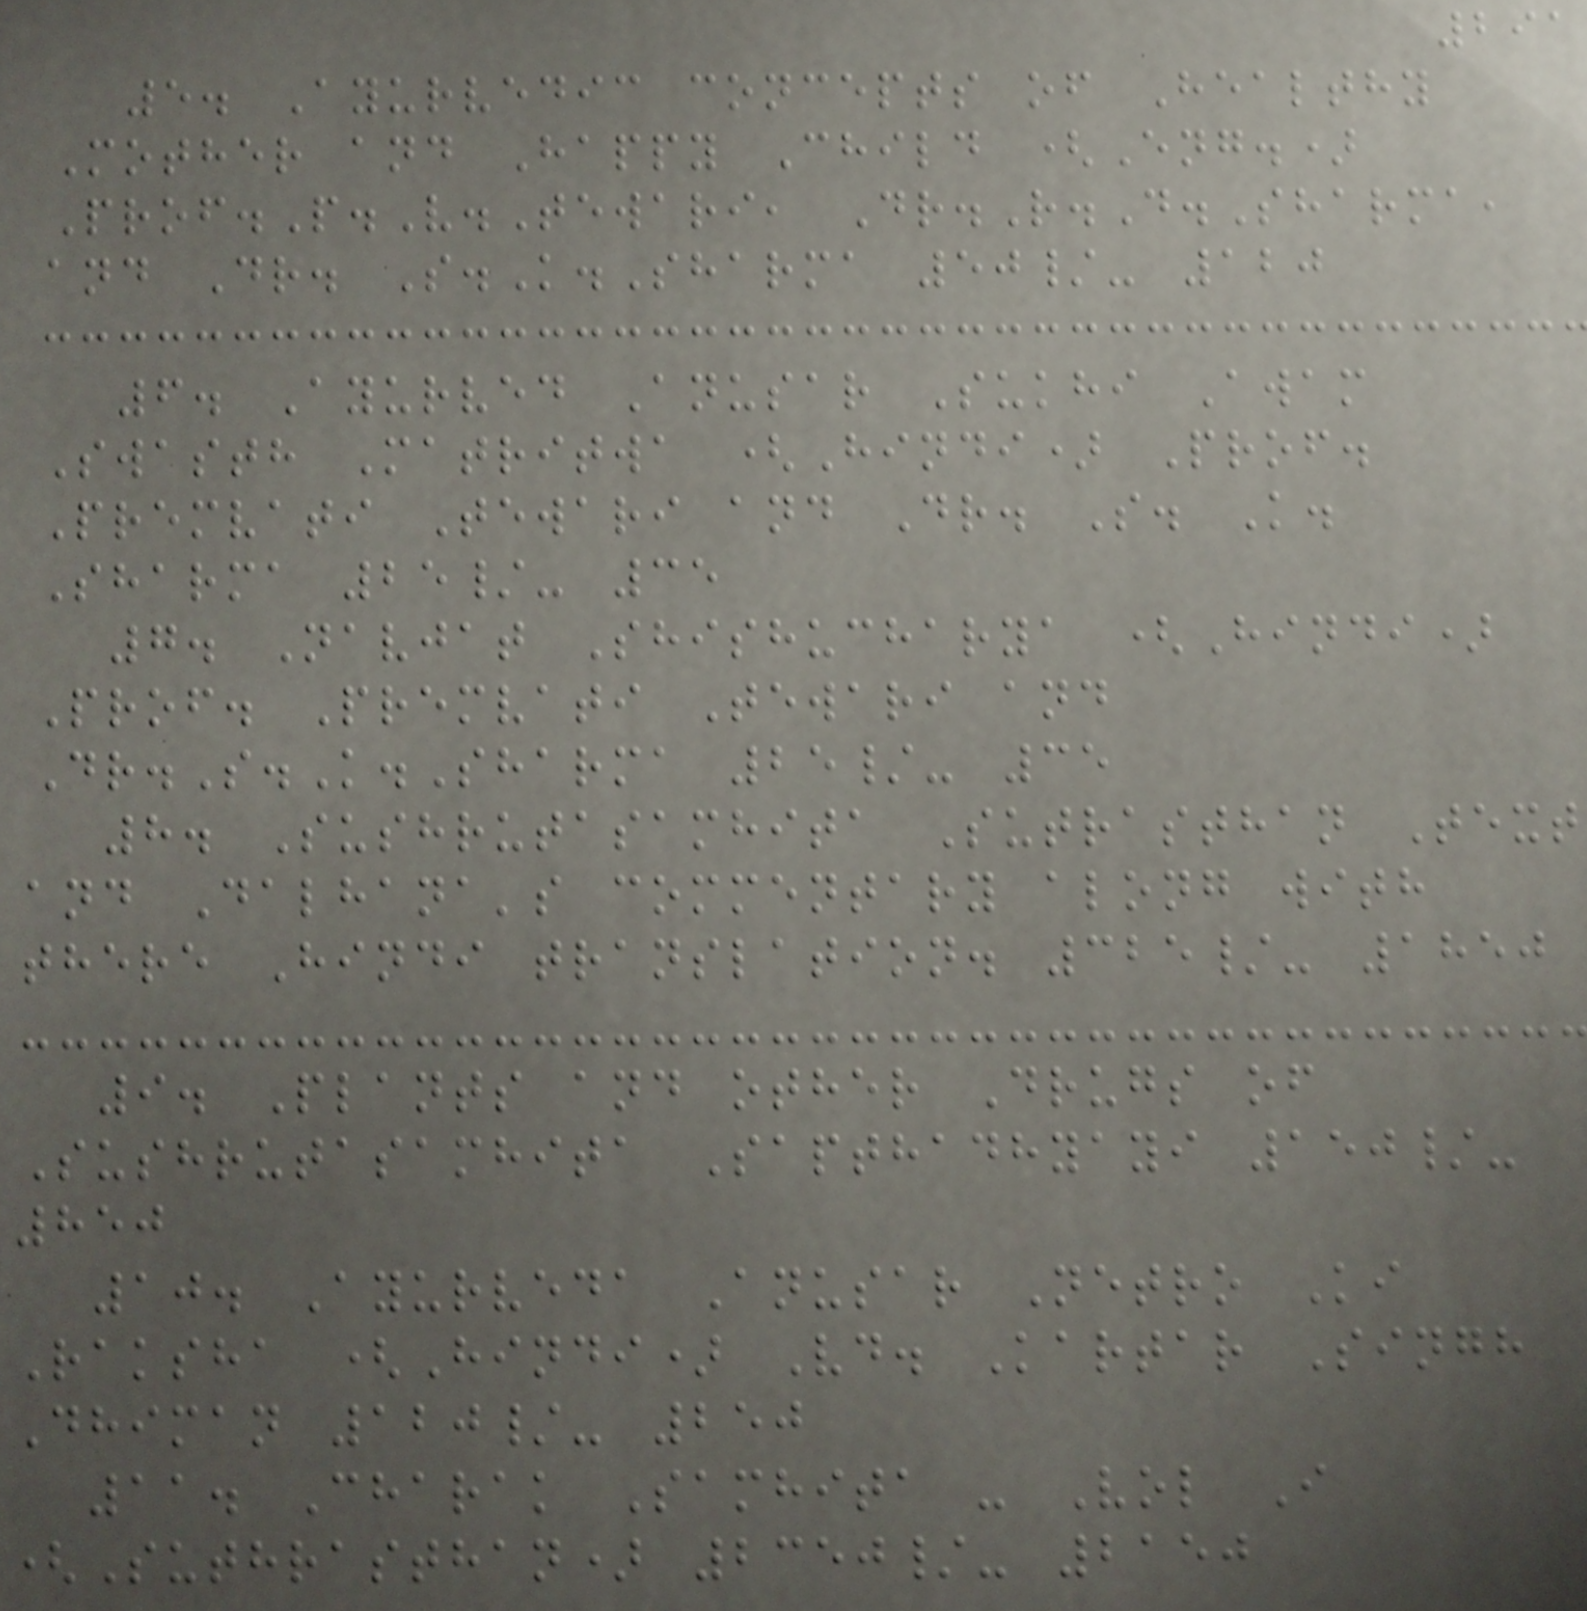291
5. Ayurvedic concepts of Healthy
Mother and Happy Child (Eng.)
Prof.P.V.Tewari, Dr.R.D.Sharma,
and Dr. S.K.Sharma 50/- 120
6. Ayurved Anusar Sukhi Awam
Swasth Matritwa (Hindi) Prof.
Premvati Tewari and Dr. S. K.
Sharma 25/- 35
7. Navjat Shishucharya (Hindi)
Prof. Premvati Tewari and
Dr.S.K.Sharma 25/- 35
8. Sushrutasamhita Sutrasthan Text
and Dalhana's commentary along with
there Hindi translation. 325/- 1850
9. Plants and other Drugs of
Sushrutasamhita Sapthadhyayi 150/-
850
10. Ayurveda Anusar Netro Ki
Raksha (Hindi) Vd. Kartar Singh
Dhiman 120/- 250
11. Charak Samhita - Vol I
(Suthrasthan) 2350/- 2150
